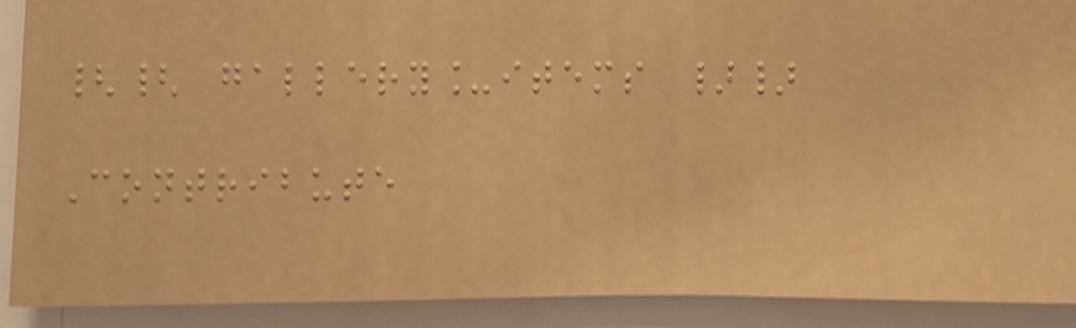{{ gallery_items }}
Contribute
